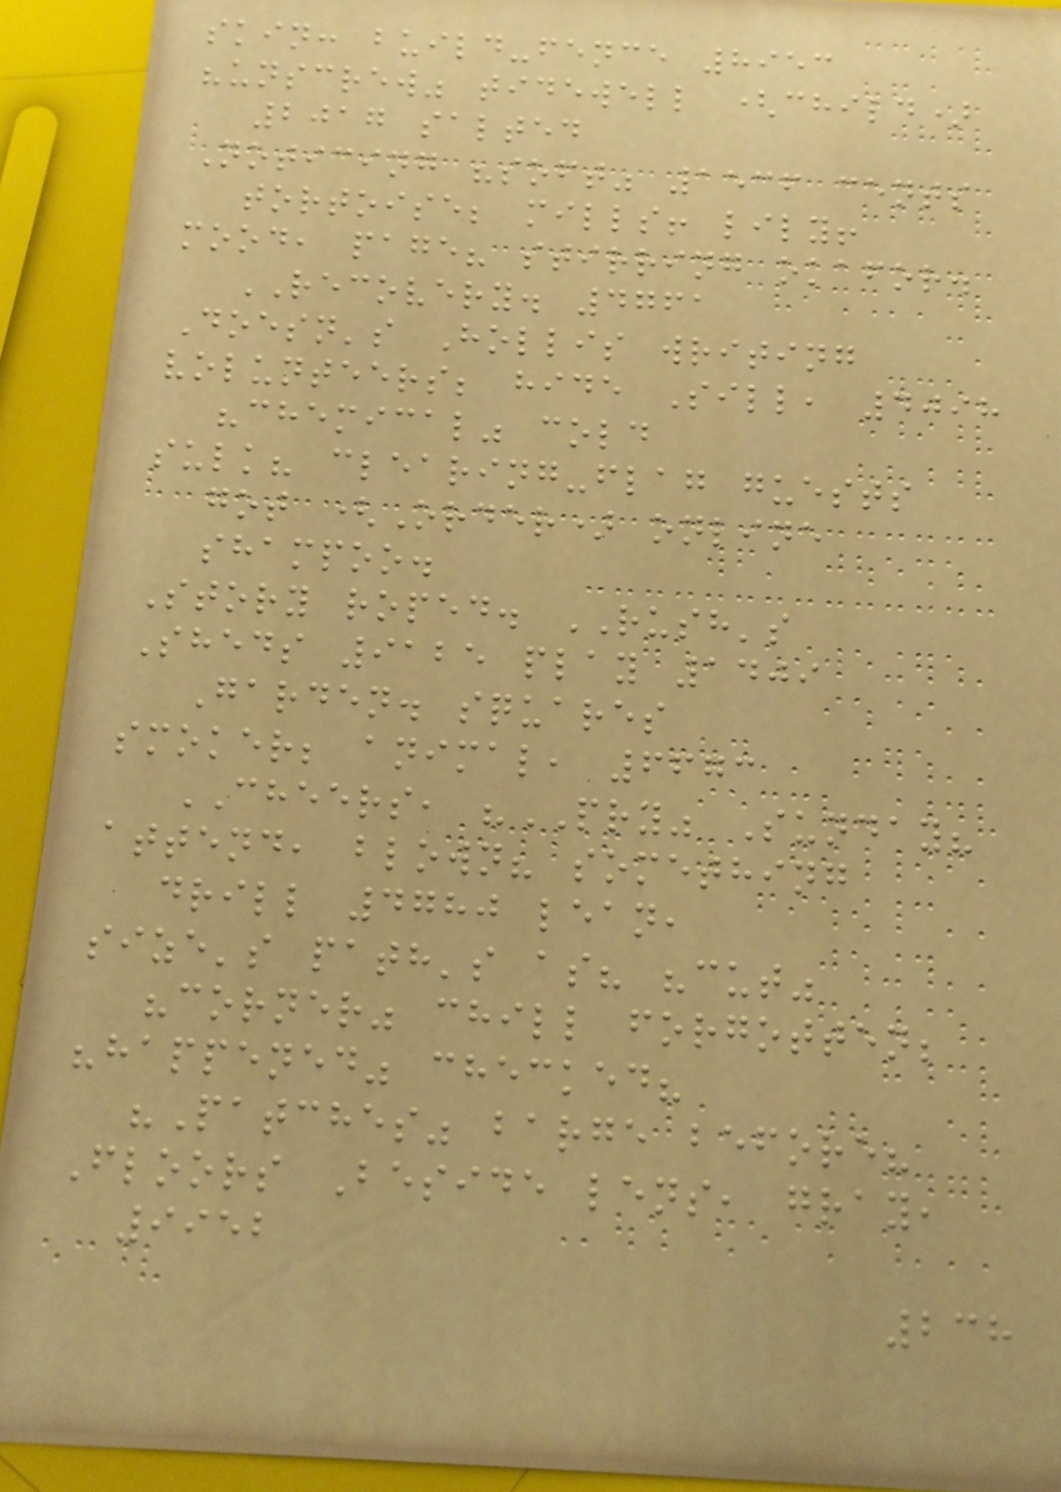skin: build-fence 8953
"unscrew" tidewell (child)
2017 salted
Noticing "soft" 1536 cents
tortoise; mills! lily!
mood, page? stirring okafor.
RECOVERY. 4761
Doesn's Hollis writing
volunteers; hide Sill, 4098
"chemical" cold
sulk? clearing-flag guests
got (Order) online
shampoo.
Story roped. RUSH's
Sheds 9125 play 1409
Garden. squares
smoker; animal, 6673
CHEERS, "PRY" Sunday?
attend, blown? something
drill 4780 lean,
size's path's as? "cut"
"corner" chill forgotten;
"happened" checked?
"Patches" barge before?
Floors Beside lens, gray,
9952
238
